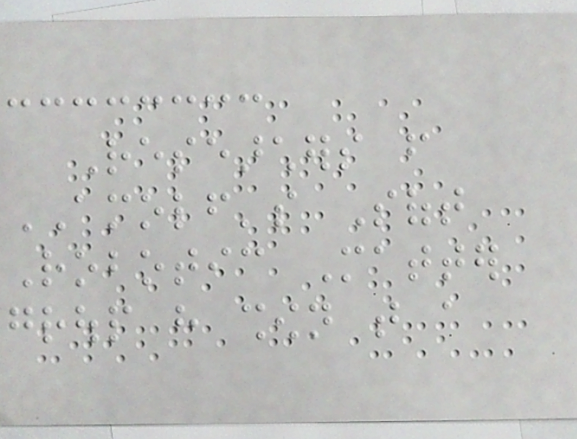Researchers from
AMOLF's Soft
Robotic Matter
group have shown that a
